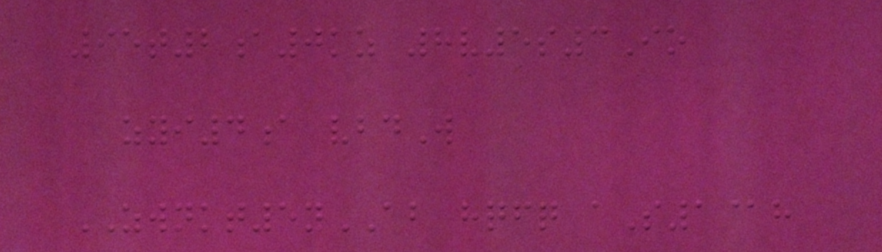95t2a0kz 8v5s3Io
zyi4a vbdW
ZWNKT5yAB hqfq aS1@h
